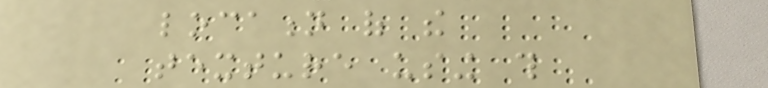location of the
texture using this
